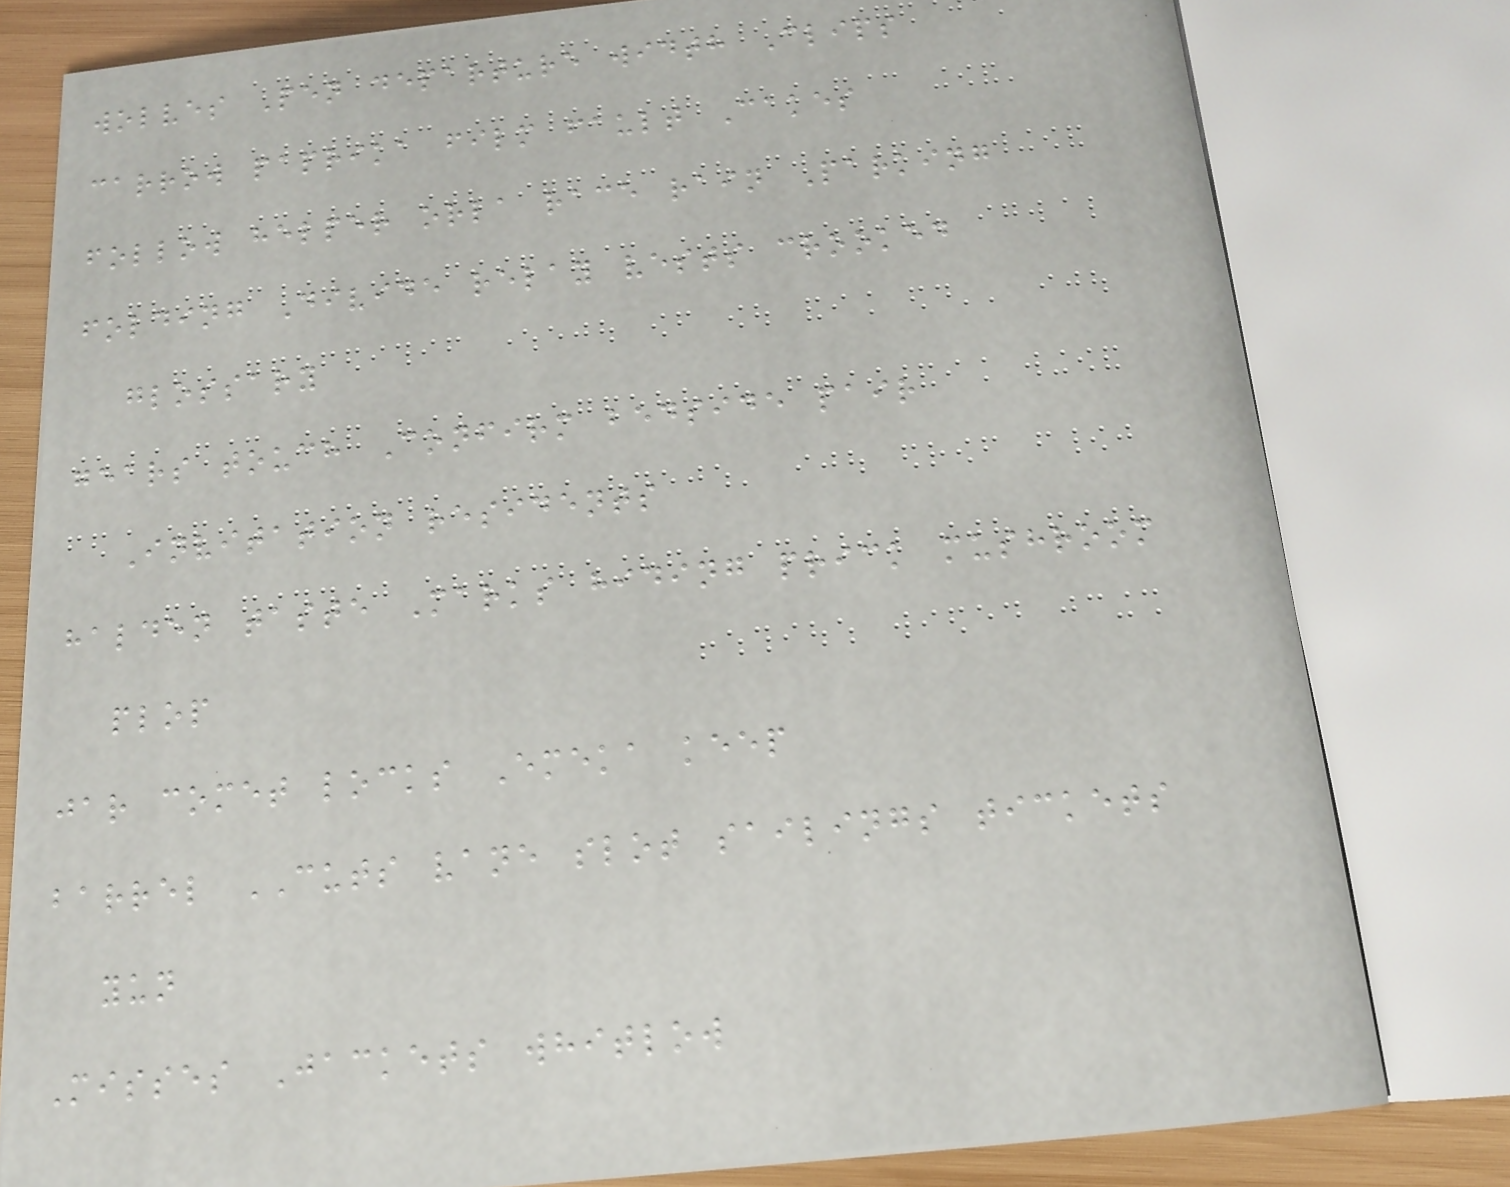wolves Pen departure width Clips
carrow paprika film fault Cakes
follow helper orla race rain Parking
folding Divide relay vests crooked
glossary
gears touch Confirm bedside pair
Invitation residents
halden taste Marks hiding prick mushroom
plop
jar comet locks Emeka keep
barrel CUTS vane slot sailings tickets
yun
Misses Jackets whitlow
